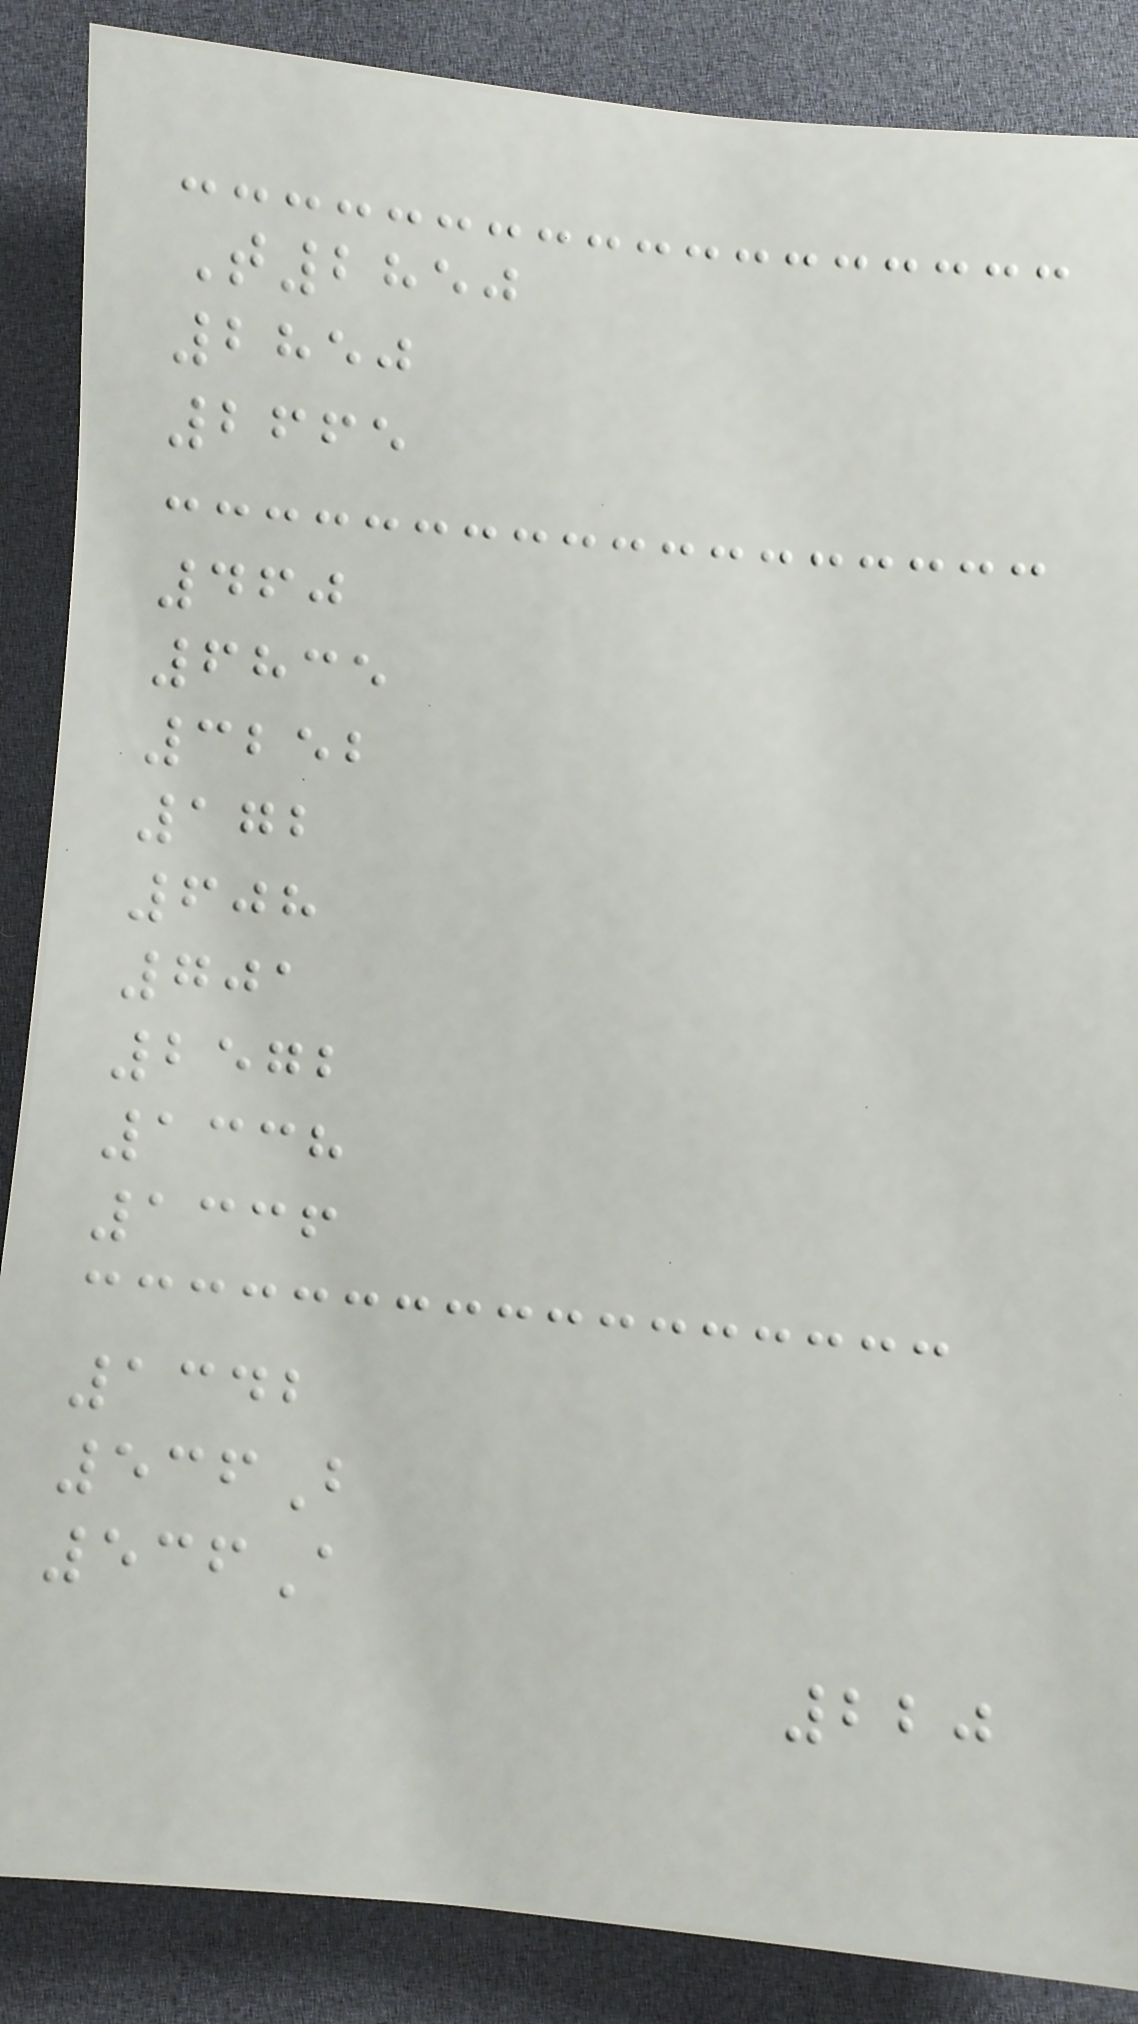T2850
2850
2665
460
6835
3252
172
608
701
2572
1338
1336
1342
536B
536A
220
